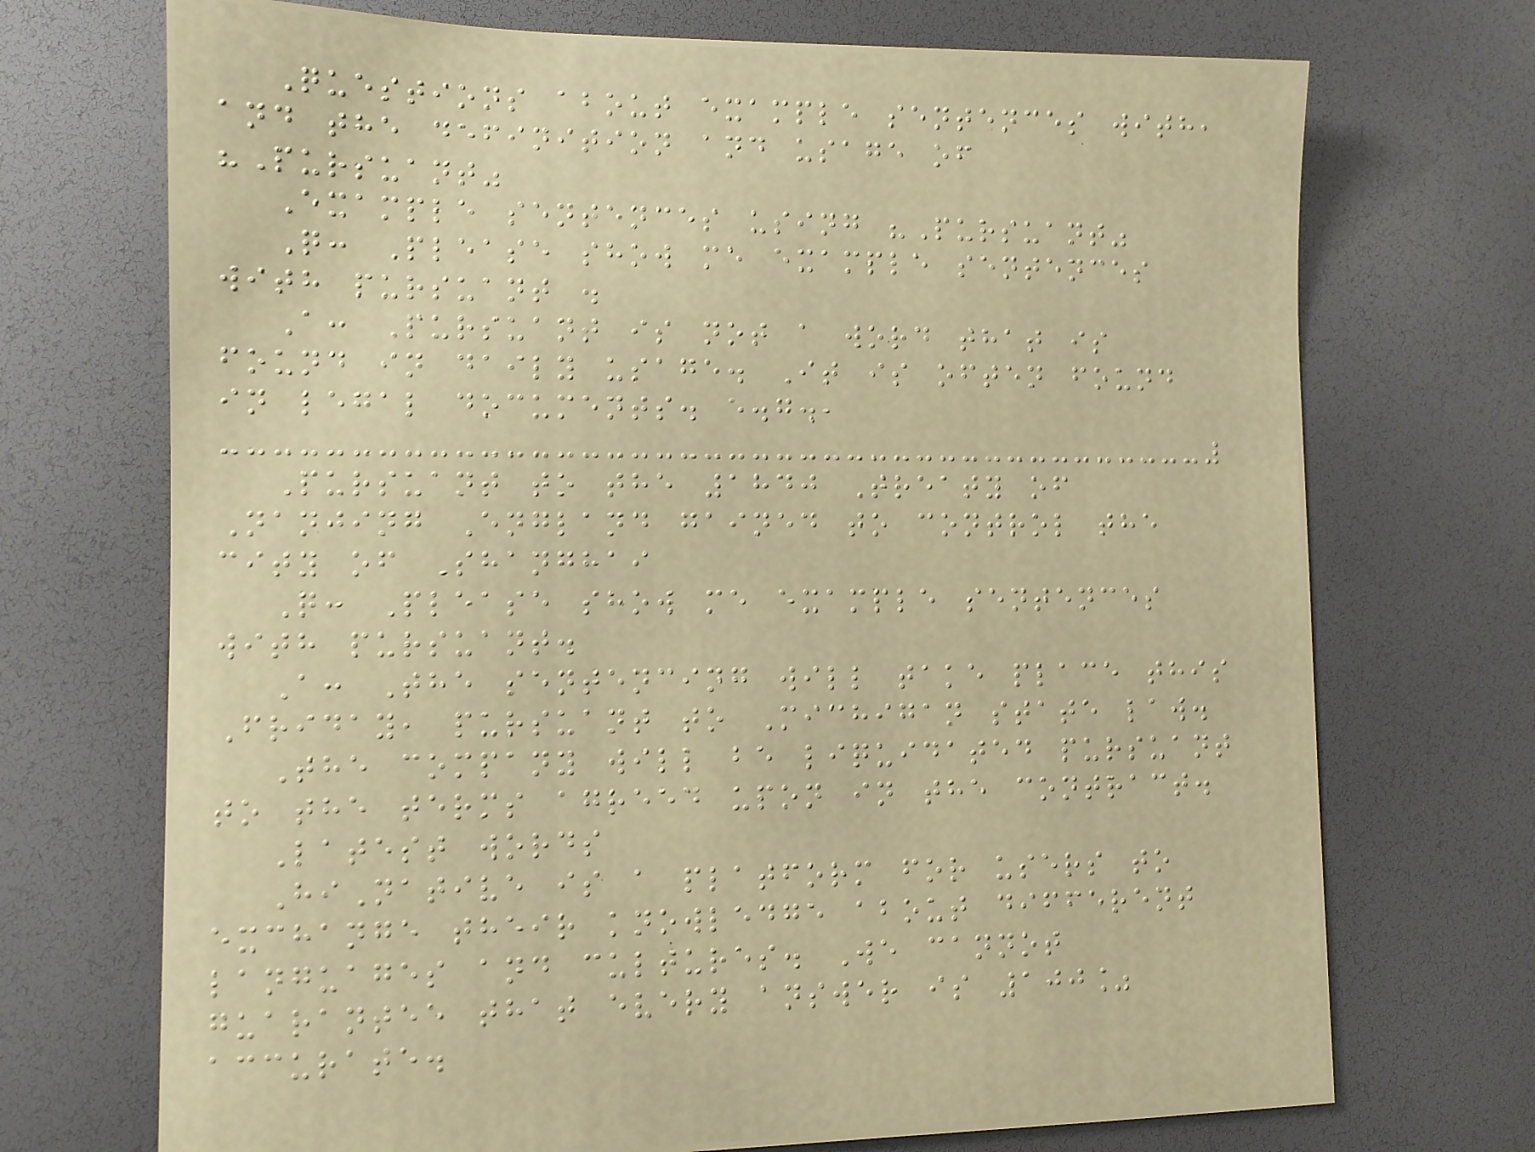Questions about example sentences with,
and the definition and usage of
"Pursuant"
Example sentences using "Pursuant"
Q: Please show me example sentences
with pursuant .
A: Pursuant is not a word that is
found in daily usage. It is often found
in legal documents. e.g.,
Pursuant to the 1840 Treaty of
Nanjing England gained to control the
city of Shanghai
Q: Please show me example sentences
with pursuant.
A: The sentencing will take place this
Friday, pursuant to Michigan state law.
The company will be liquidated pursuant
to the terms agreed upon in the contract.
Latest words
HiNative is a platform for users to
exchange their knowledge about different
languages and cultures. We cannot
guarantee that every answer is 100%
accurate.
